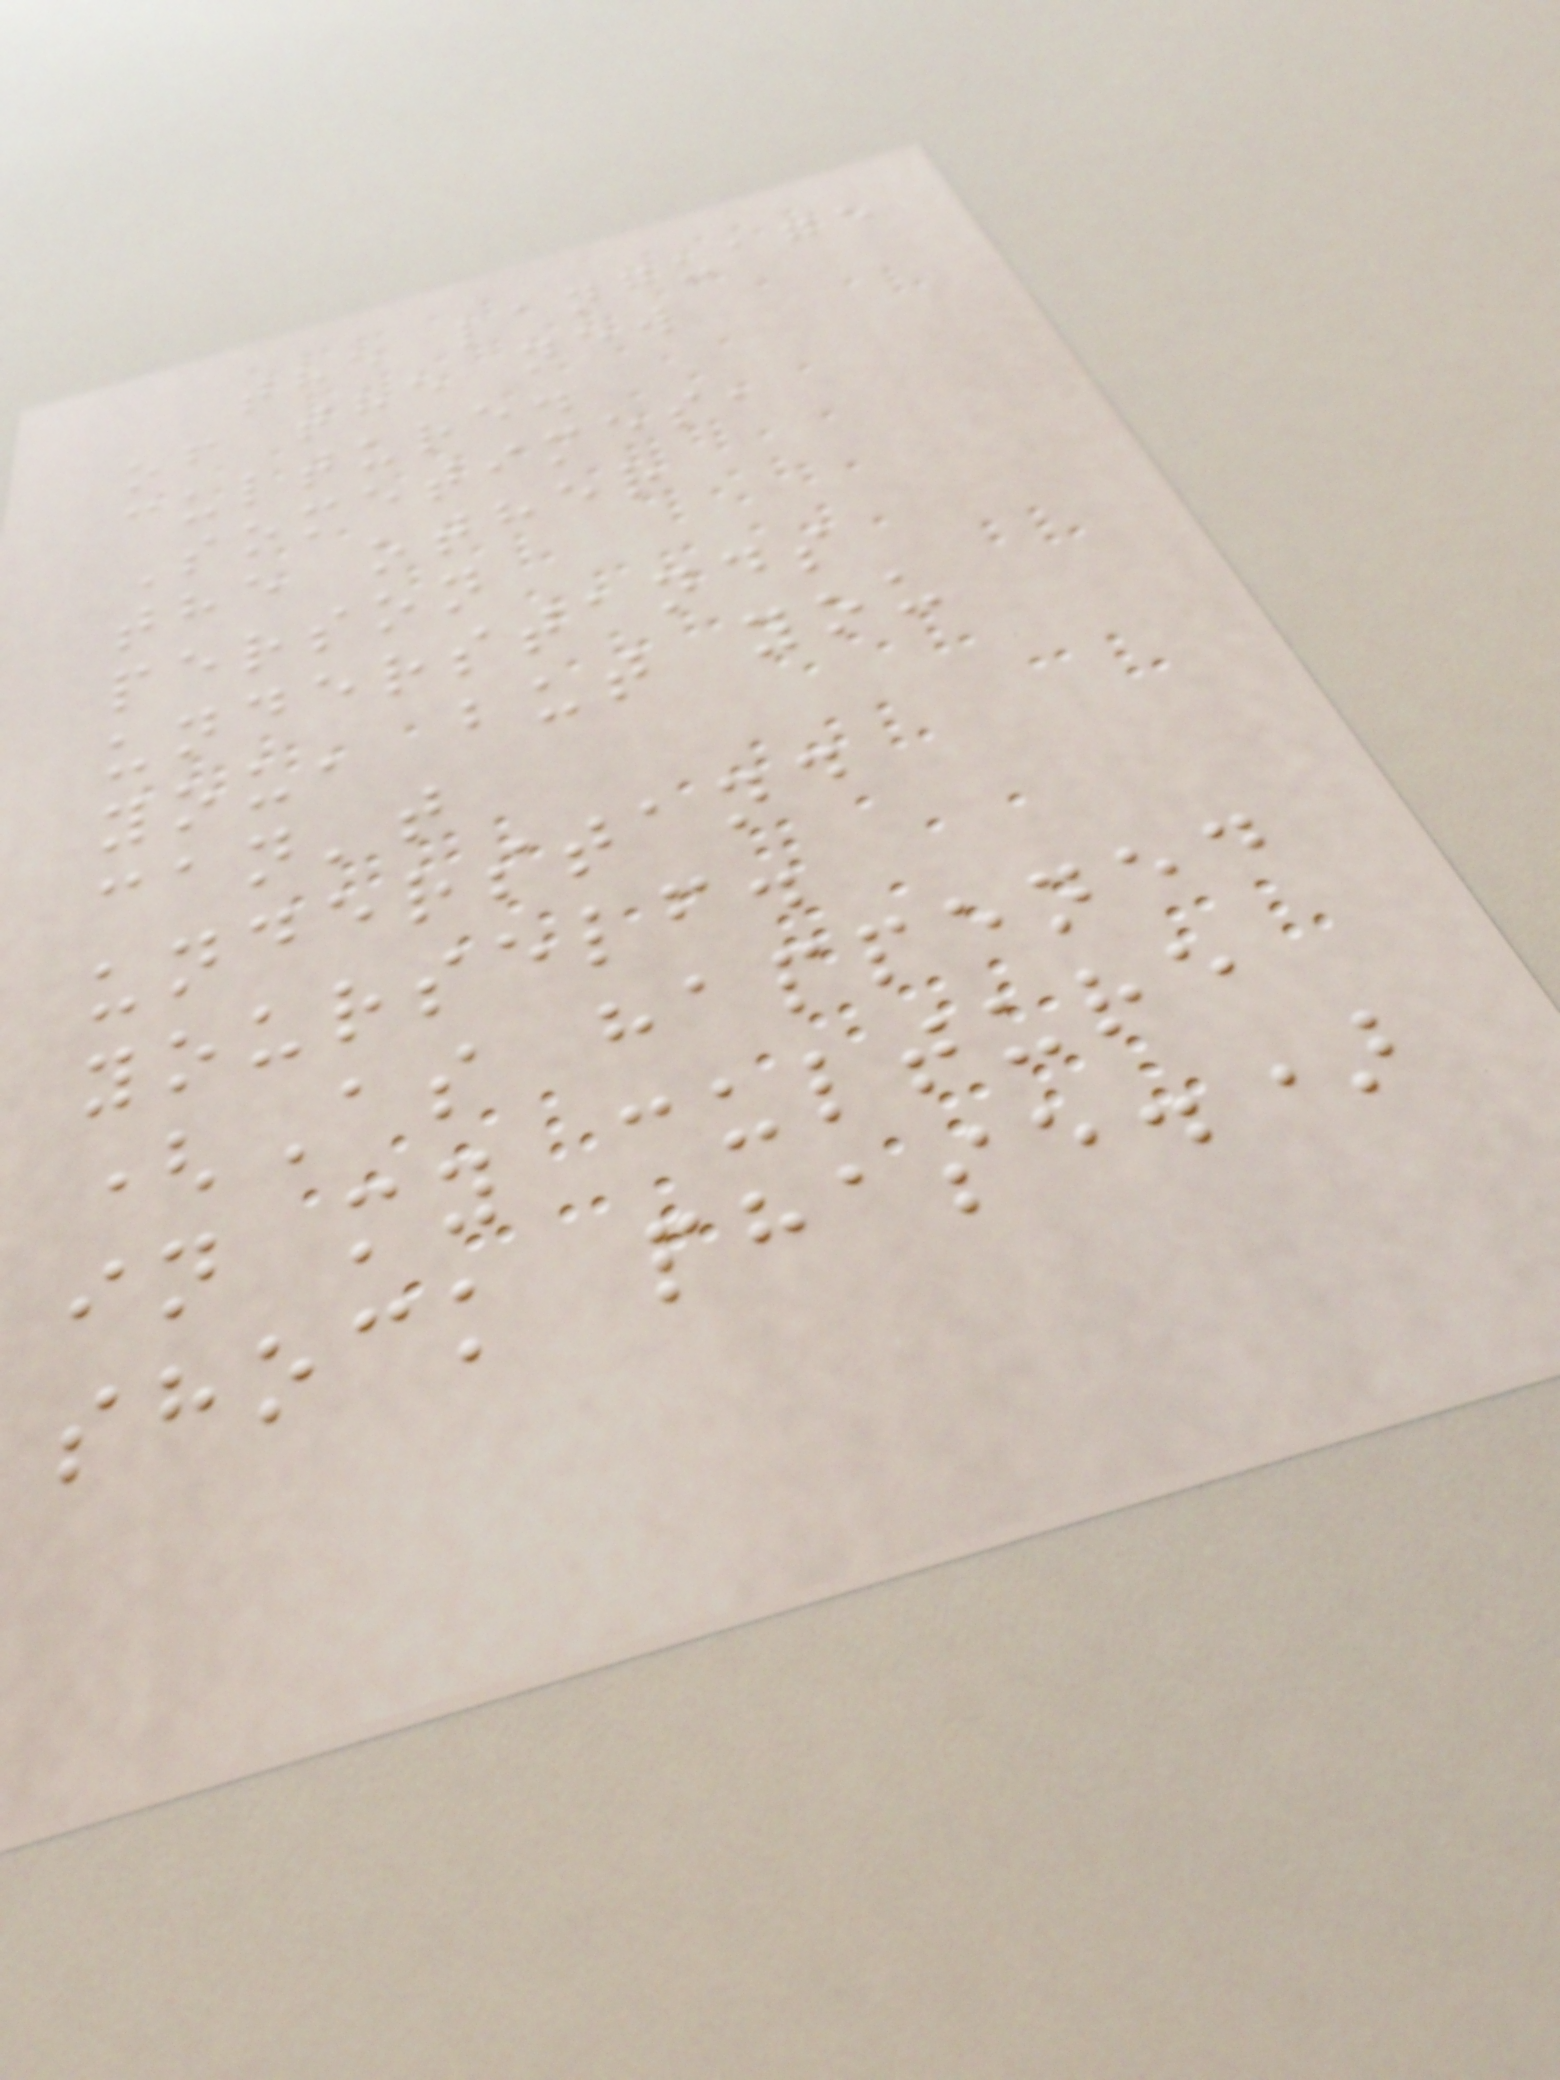the language
of the new
culture.
Sometimes,
the other
person
understands
you, but you
can't
understand
yourself.
(As happened
in my culture
shock phase.)
